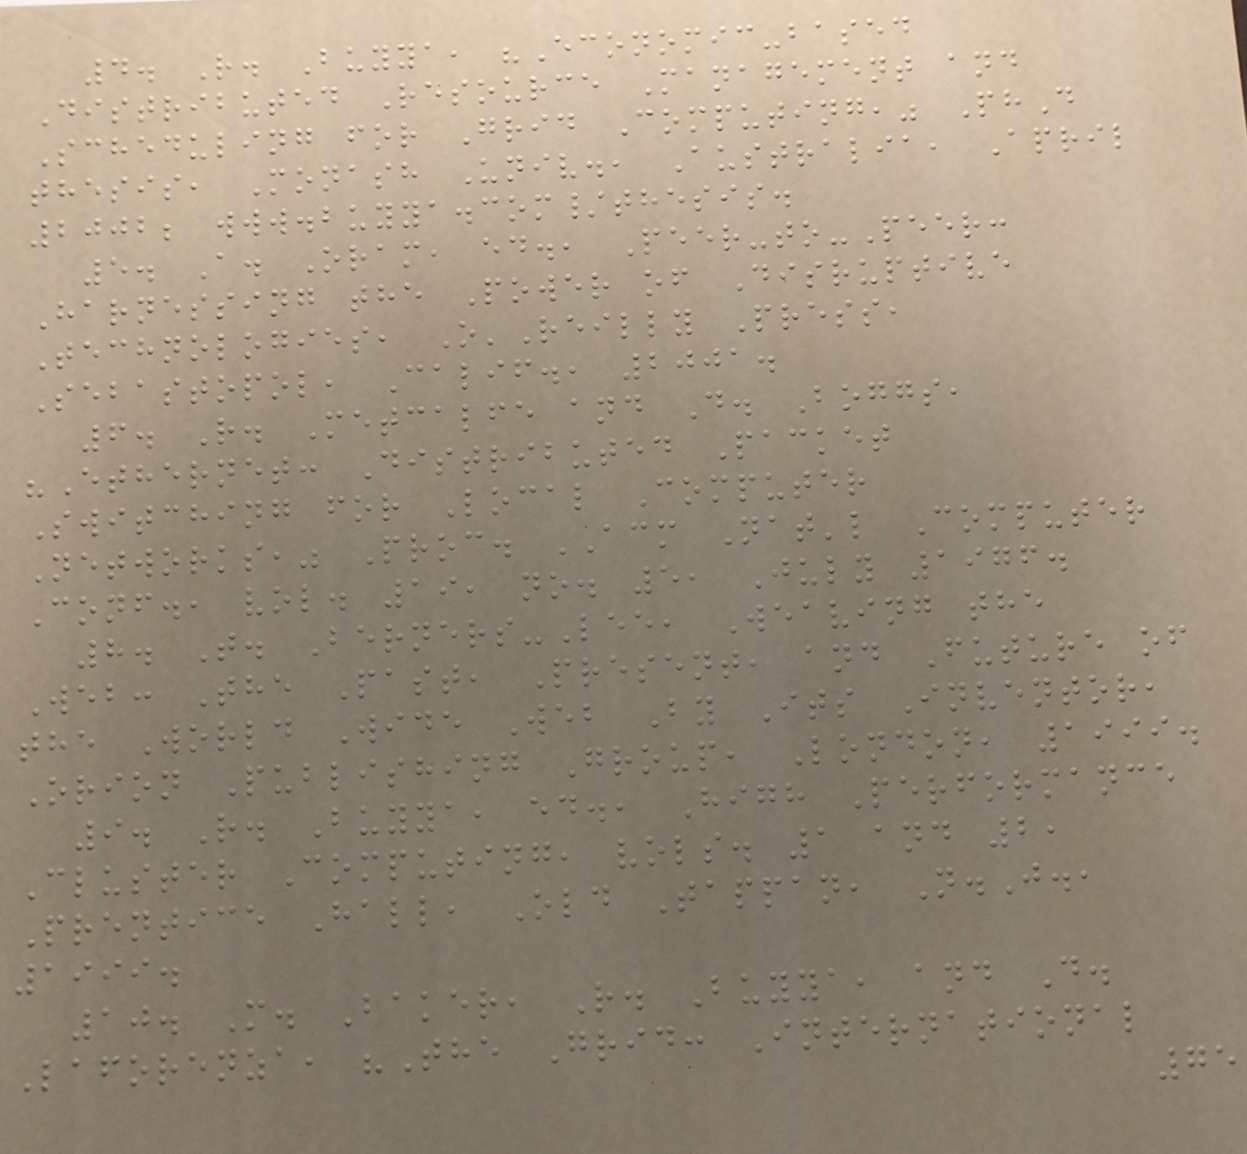4. R. Buyya, "Economic-based
Distributed Resource Management and
Scheduling for Grid Computing," PhD
thesis, Monash Univ., Australia, April
2002; www.buyya.com/thesis.
5. A. Oram, ed., Peer-to-Peer:
Harnessing the Power of Disruptive
Technologies, O'Reilly Press,
Sebastopol, Calif., 2001.
6. R. Metcalfe and D. Boggs,
"Ethernet: Distributed Packet
Switching for Local Computer
Networks," Proc. ACM Nat'l Computer
Conf., vol. 19, no. 5, July 1976.
8. T. Berners-Lee, Weaving the
Web: The Past, Present, and Future of
the World Wide Web By Its Inventor,
Orion Publishing Group, London, 1999.
9. R. Buyya, ed., High Performance
Cluster Computing, vols. 1 and 2,
Prentice Hall, Old Tappan, N.J.,
1999.
10. M. Baker, R. Buyya, and D.
Laforenza, "The Grid: International
75
